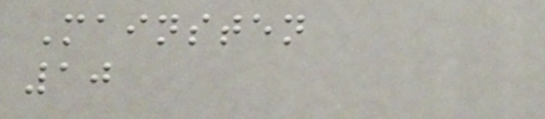Mainsten
10
